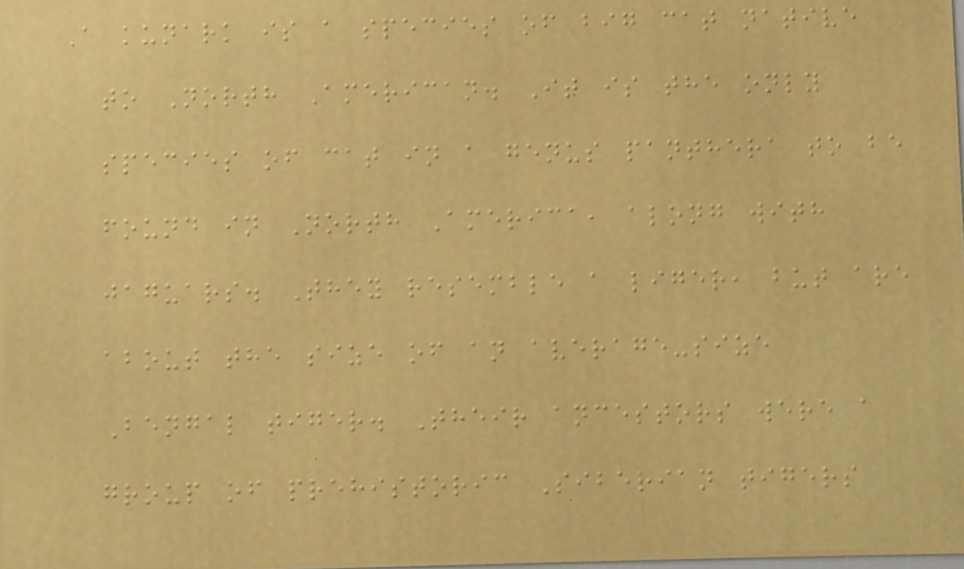A kunark is a species of big cat native
to North American. It is the only
species of cat in a genus panthera to be
found in North America, along with
jaguars. They resemble a liger, but are
about the size of an average-size
Bengal tiger. Their ancestors were a
group of prehistoric Siberian tigers
